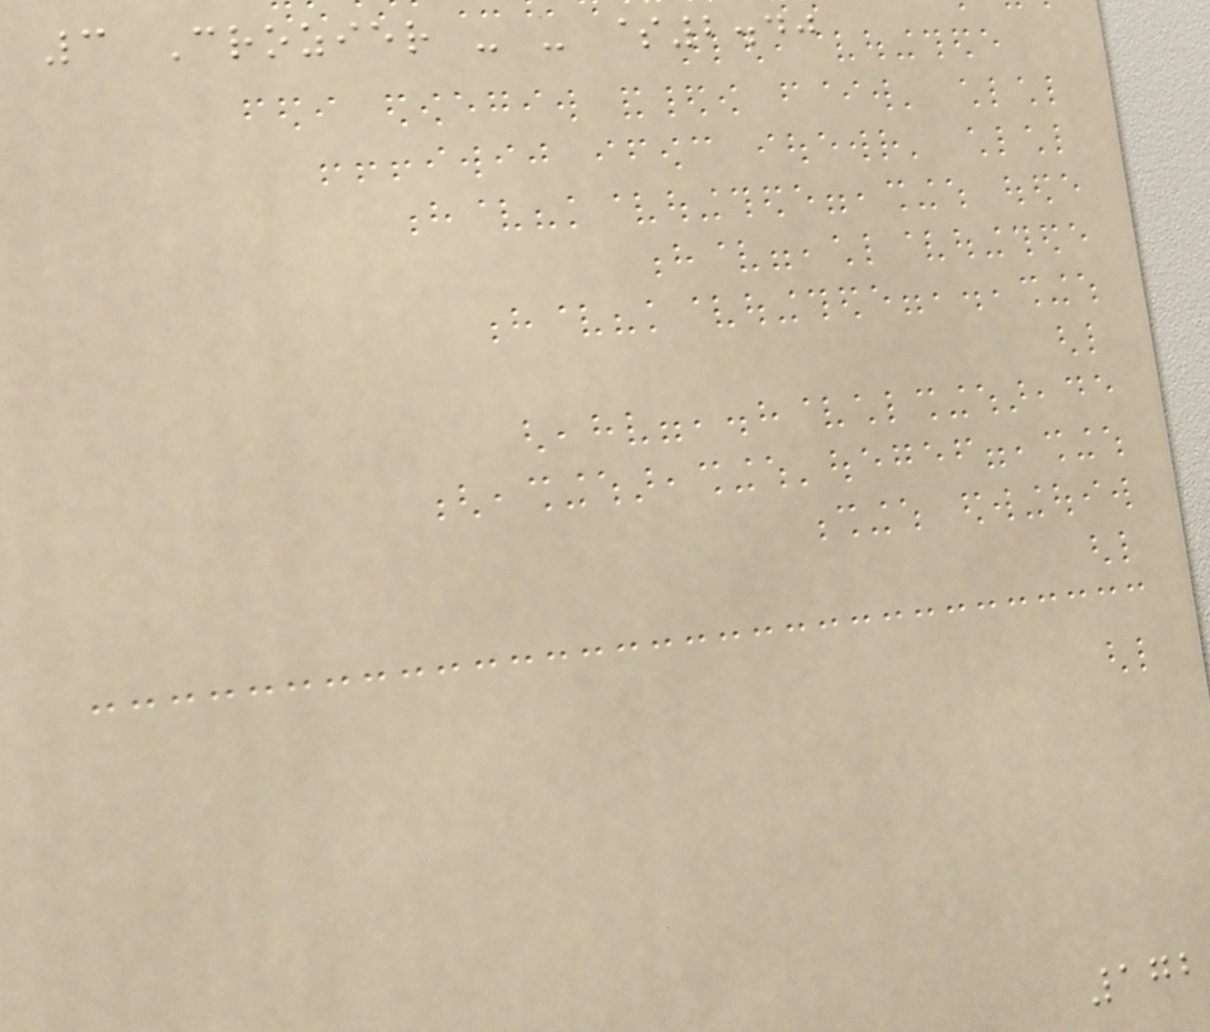3 Crozier - - $2.40
172
